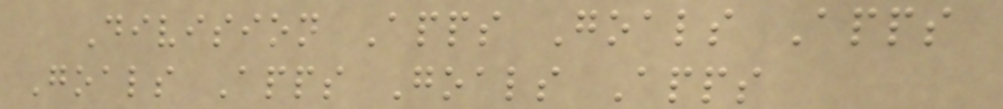Division Apps Goals Apps
Goals Apps Goals Apps
